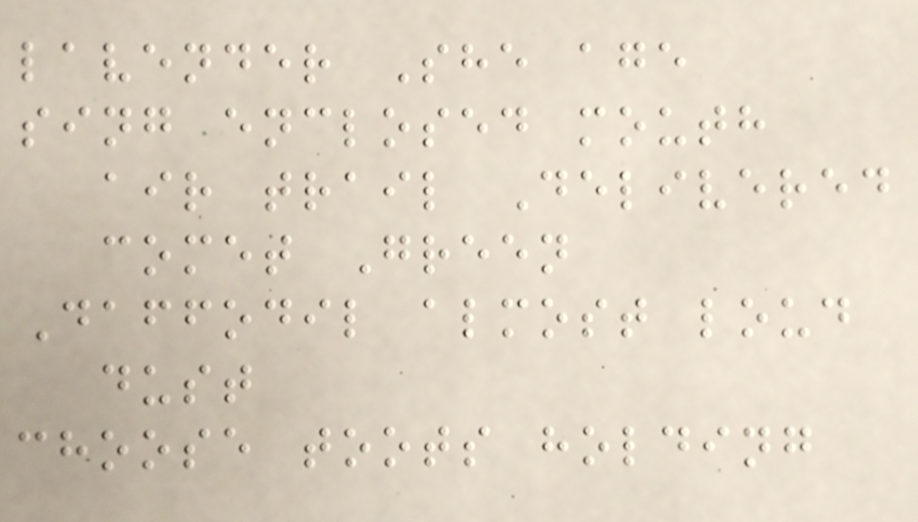lavender She age
sing enclosed mouth
air trail Delivered
comet Green
Daffodil almost loud
dust
choose toots holding
